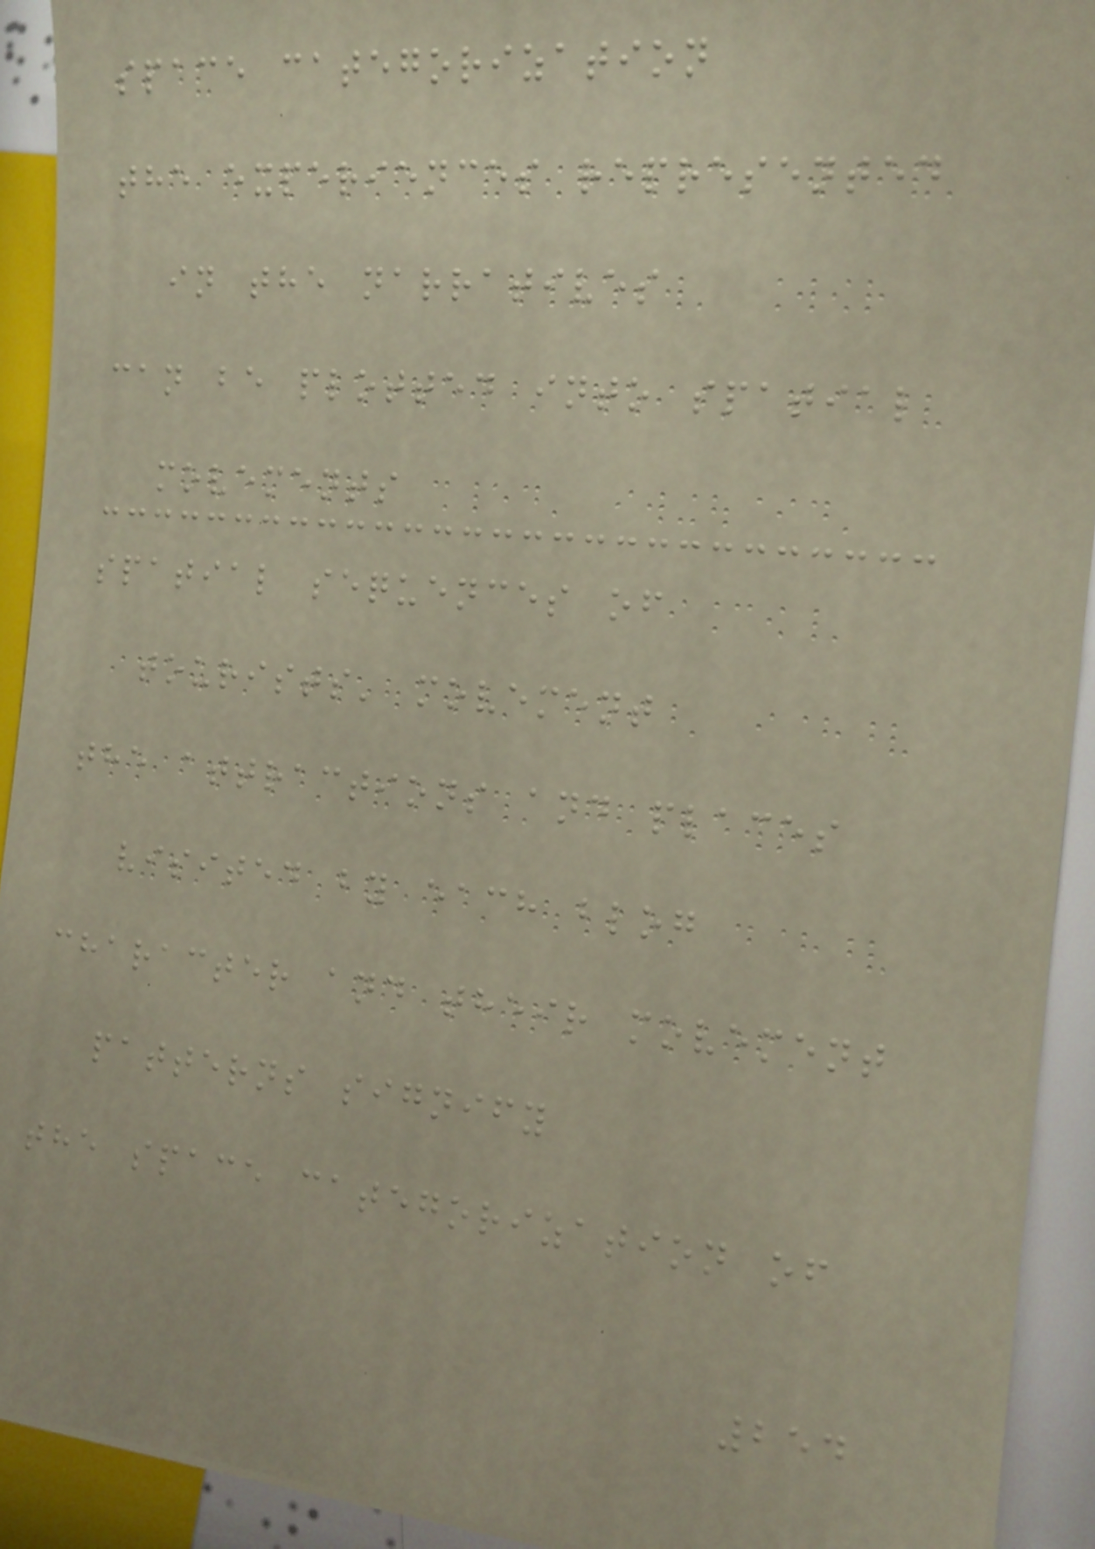space categorization
the experiences represented
in the narratives
can be plotted into spatial
movements
spatial sequences of
tourists' movement
the attractions and places
visited by each blog
character and their movement
patterns signify
the space categorization of
254
